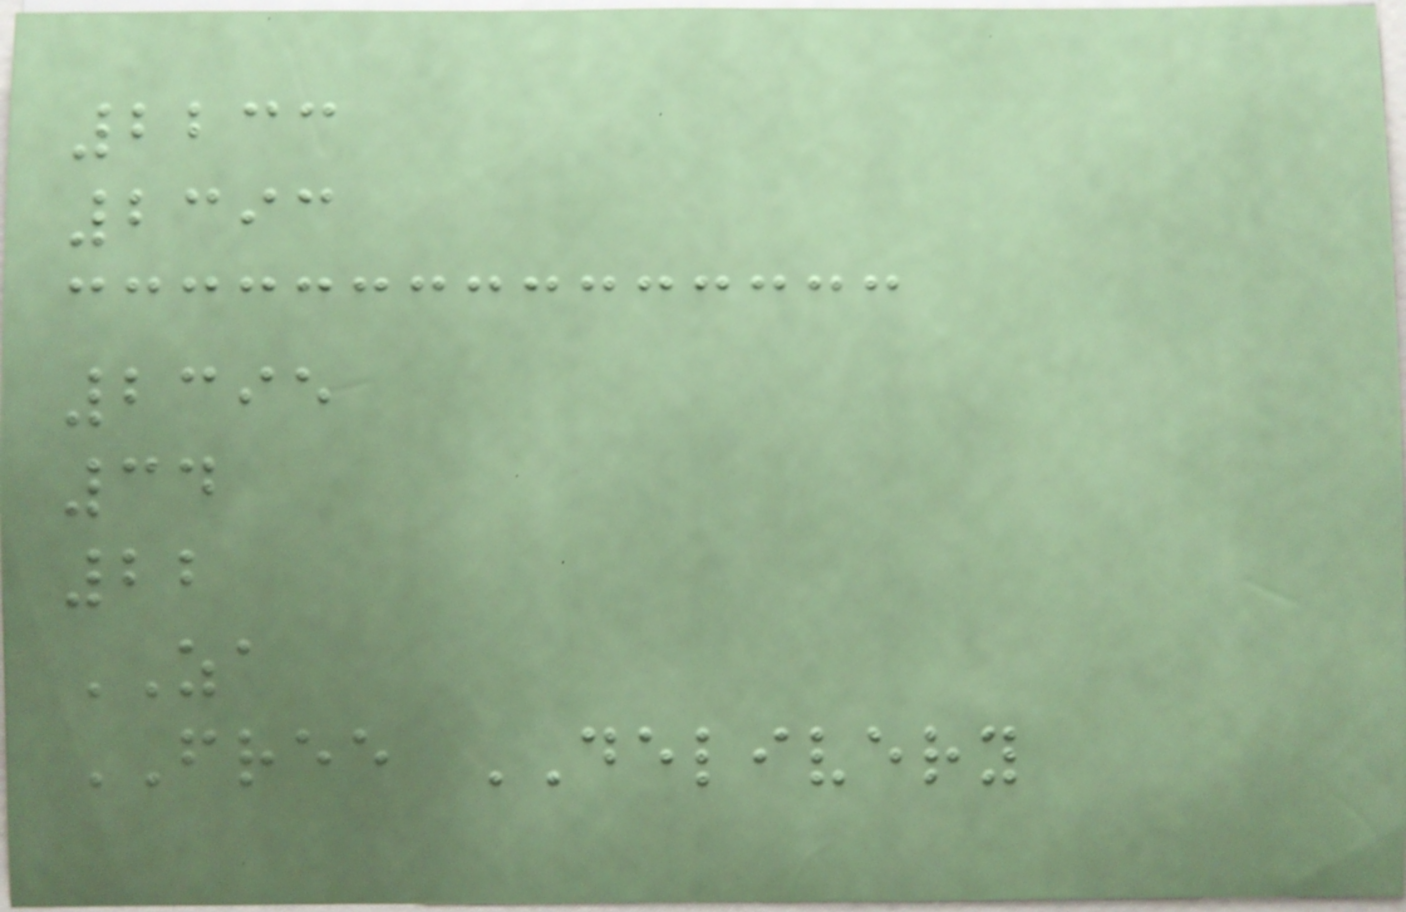2233
2393
2395
34
22
ZA
FREE DELIVERY
